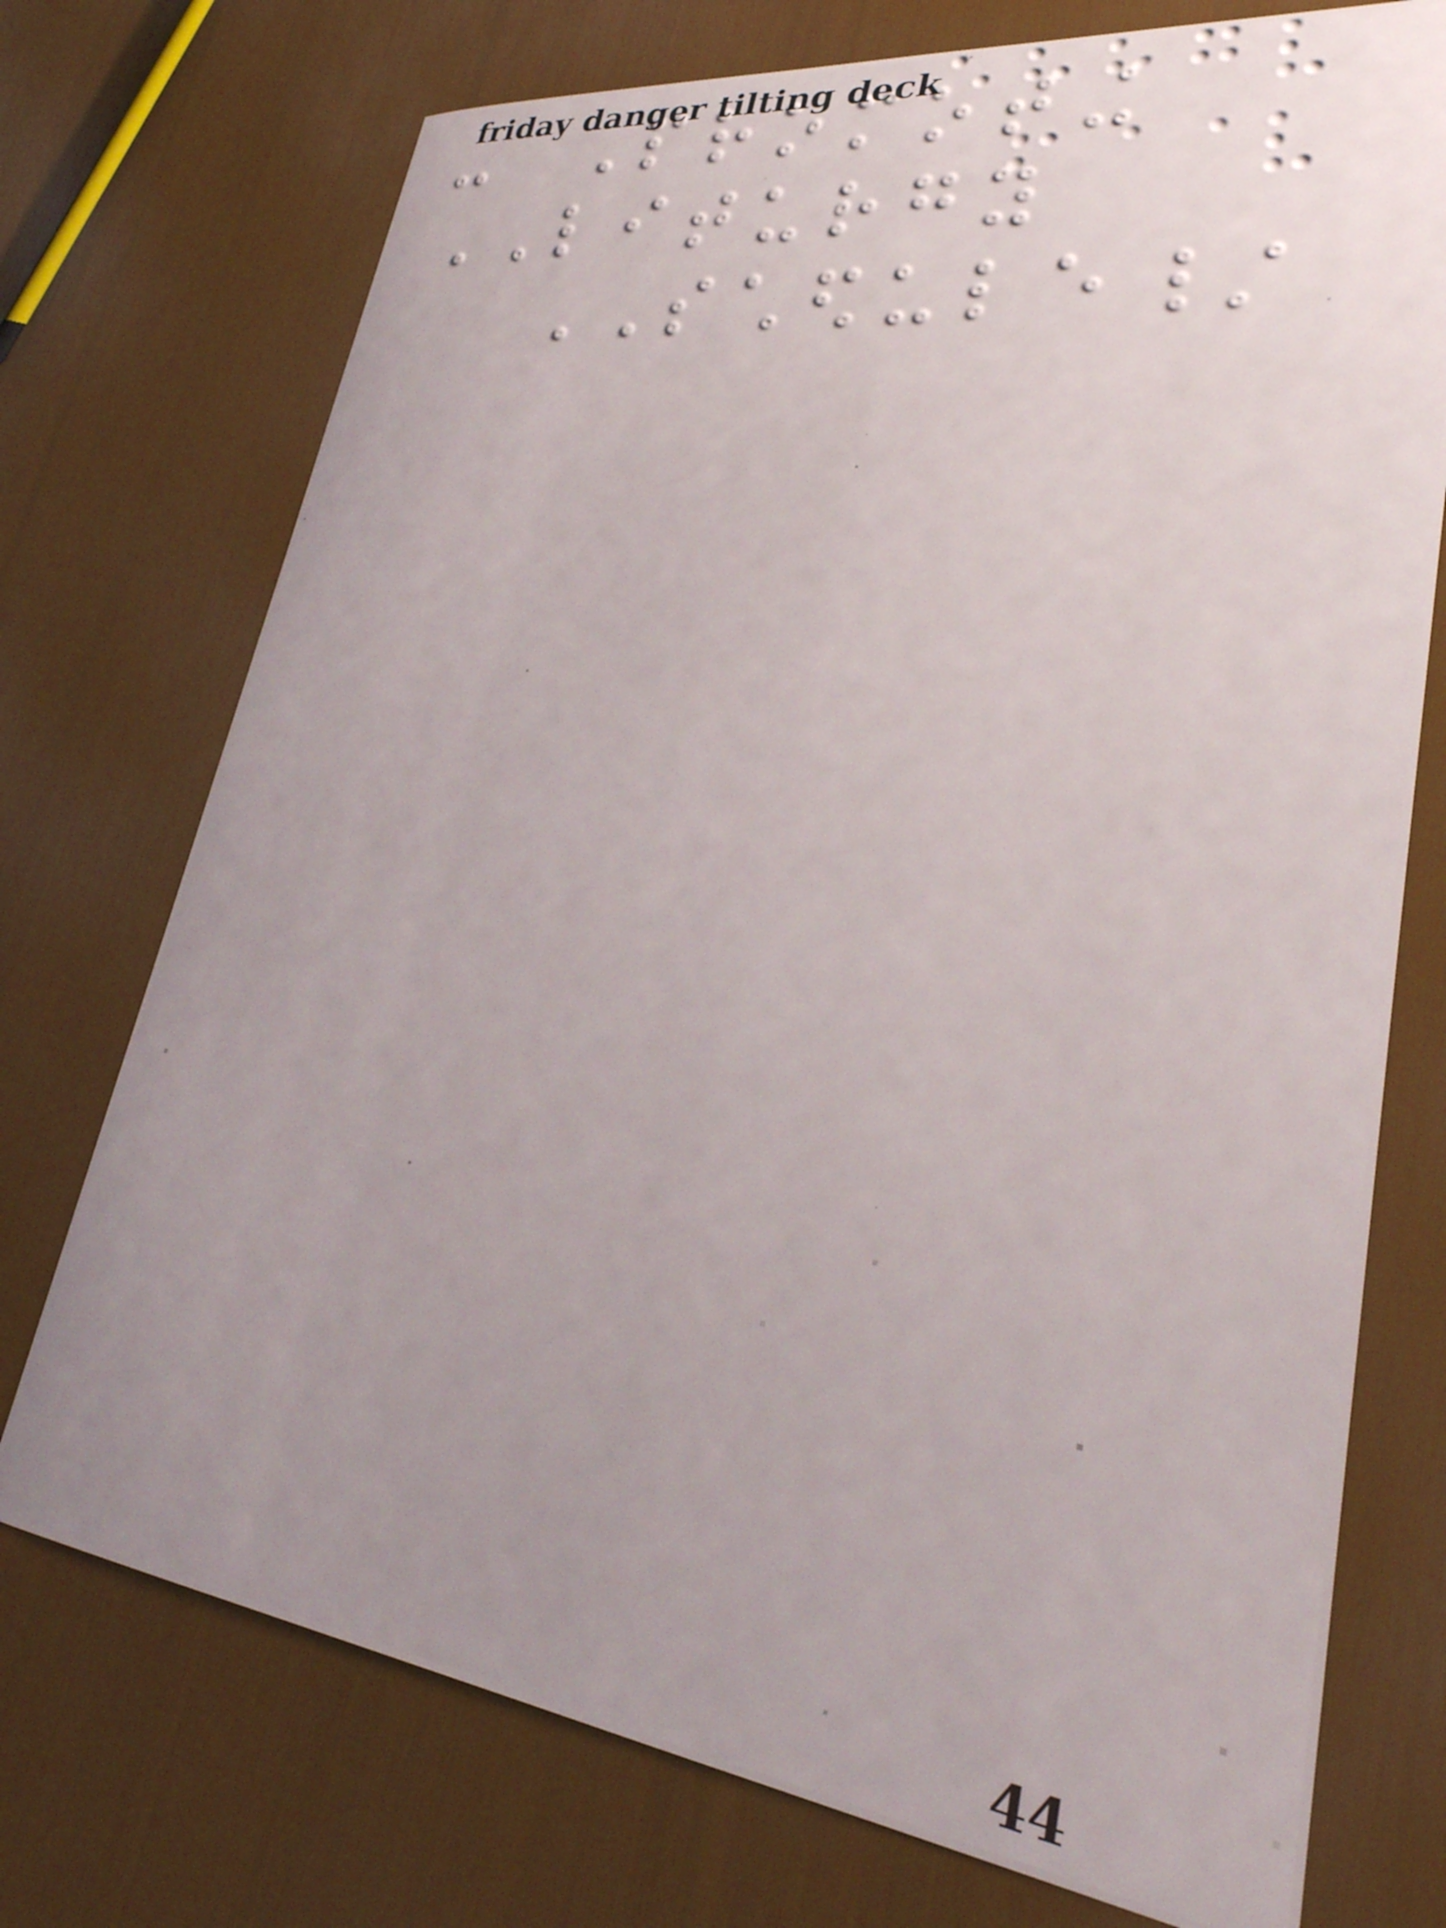- Promoting
LITURGY
SCHEDULE/
